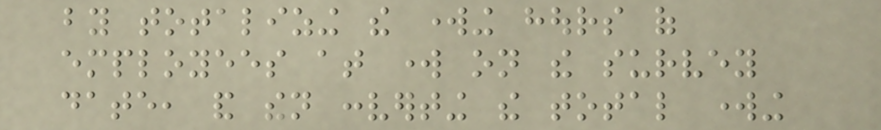by totalizing the working hours of
employees at work on the survey
date, and then converting the total working
